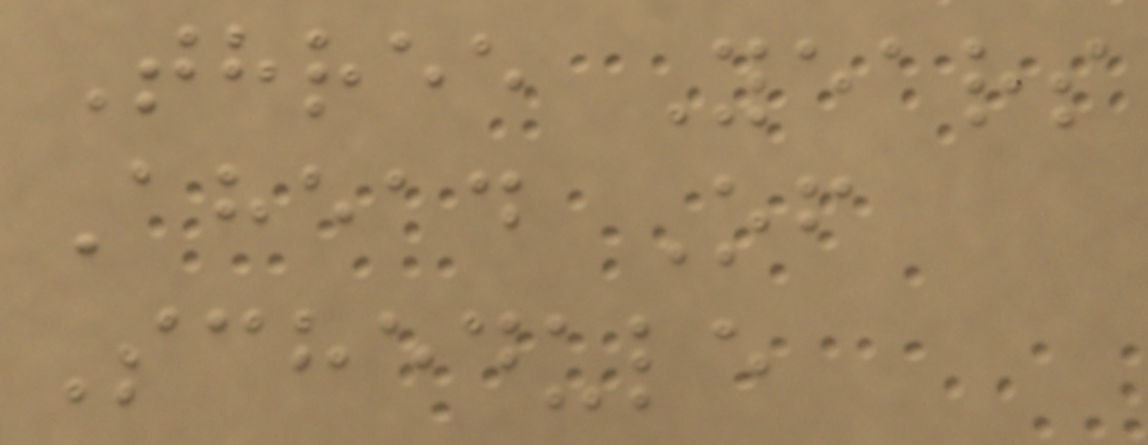Three Years
Ahead Of
Schedule
